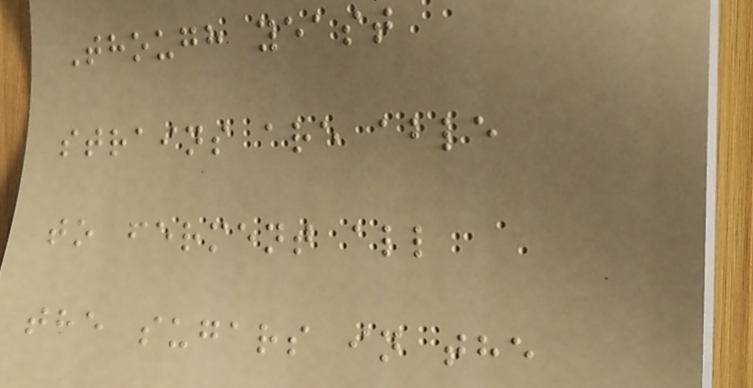Though yeast
strains are able
to ferment all
the sugars in the
